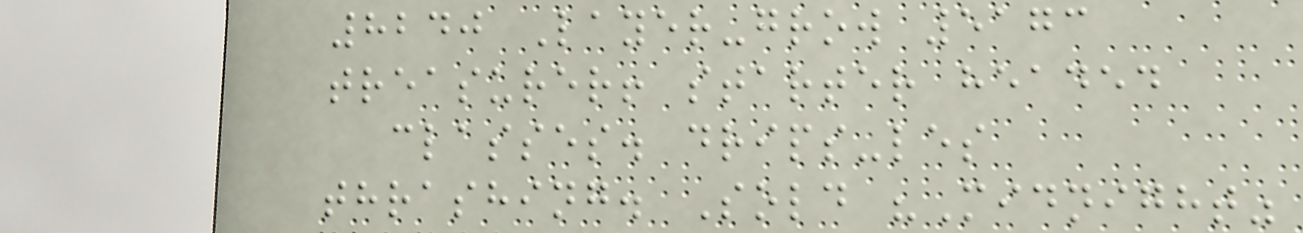8240 Layer-grow 5173
treasurer! starter headed
classes. drips-les
thrashing. Sold "Midnight"
